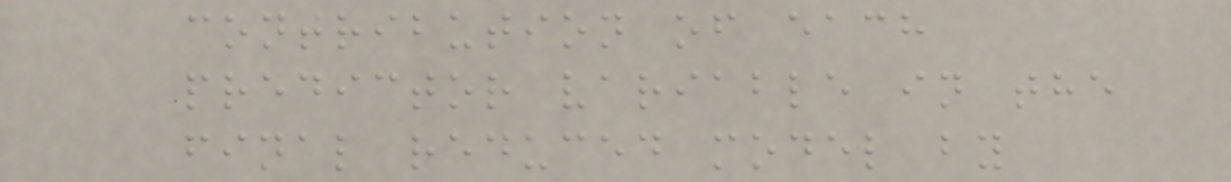contribution of each
predictor variable in the
final reduced model by
